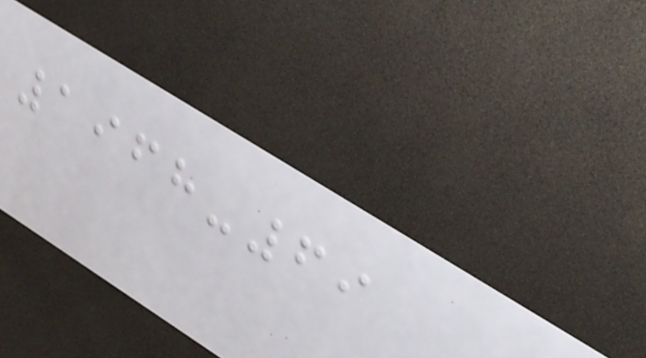1968-69
